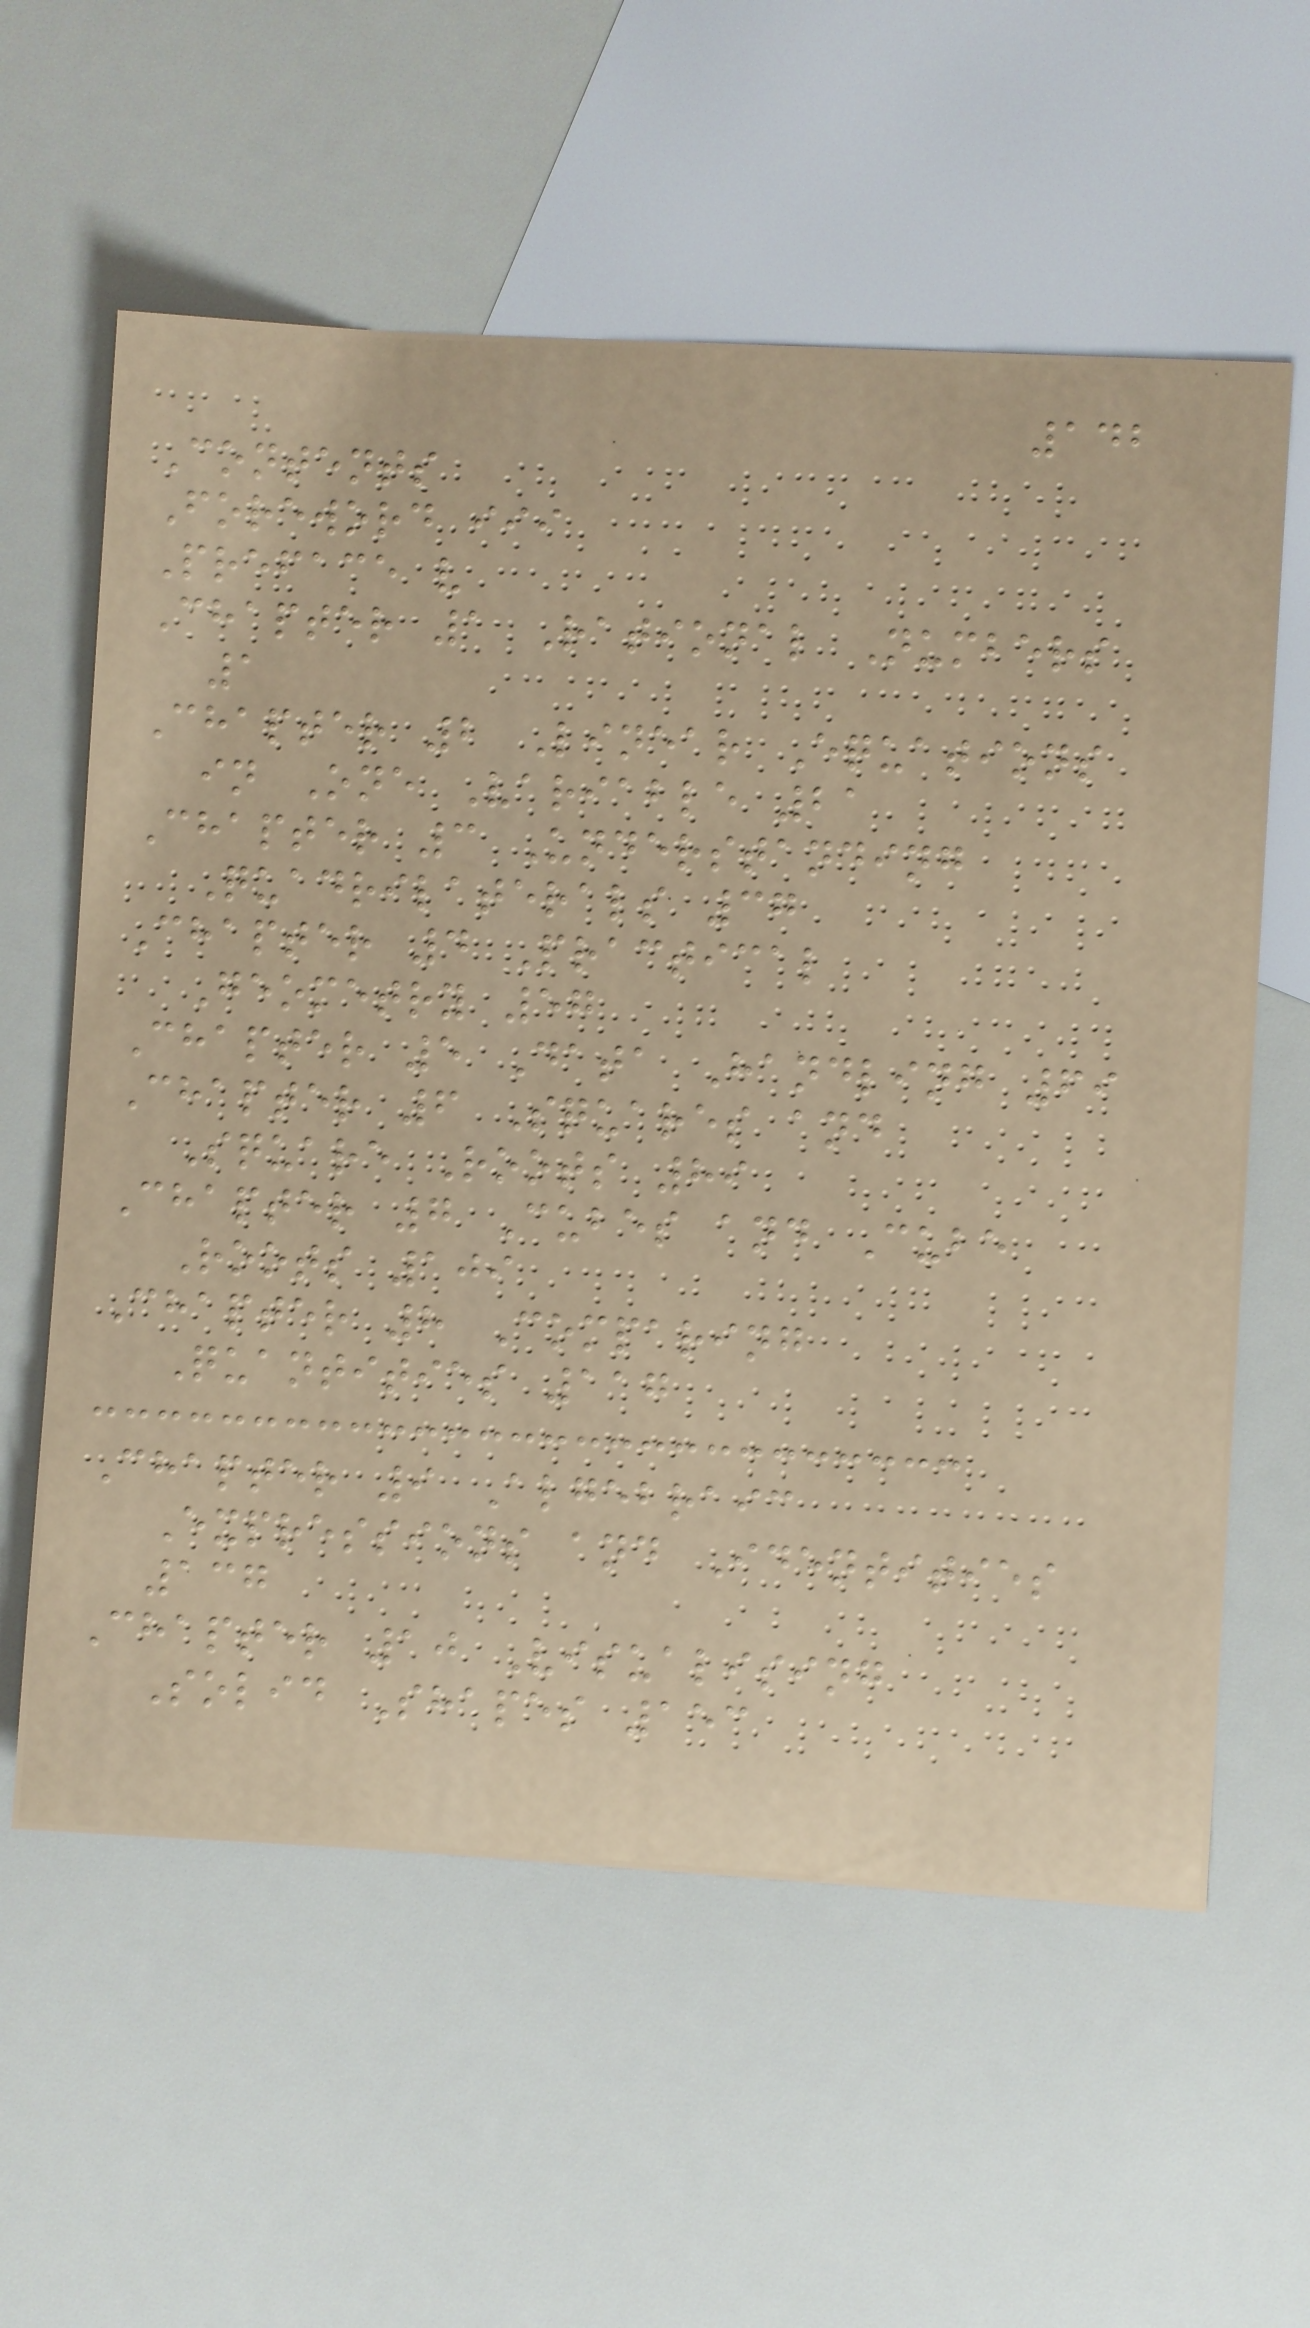142
Contents
Foreword iii
Preface v
Chapter 1 Rational Numbers
1
Chapter 2 Linear Equations
in One Variable 21
Chapter 3 Understanding
Quadrilaterals 37
Chapter 4 Practical
Geometry 57
Chapter 5 Data Handling 69
Chapter 6 Squares and
Square Roots 89
Chapter 7 Cubes and Cube
Roots 109
Chapter 8 Comparing
Quantities 117
Chapter 9 Algebraic
Expressions and Identities
137
Chapter 10 Visualising
Solid Shapes 153
